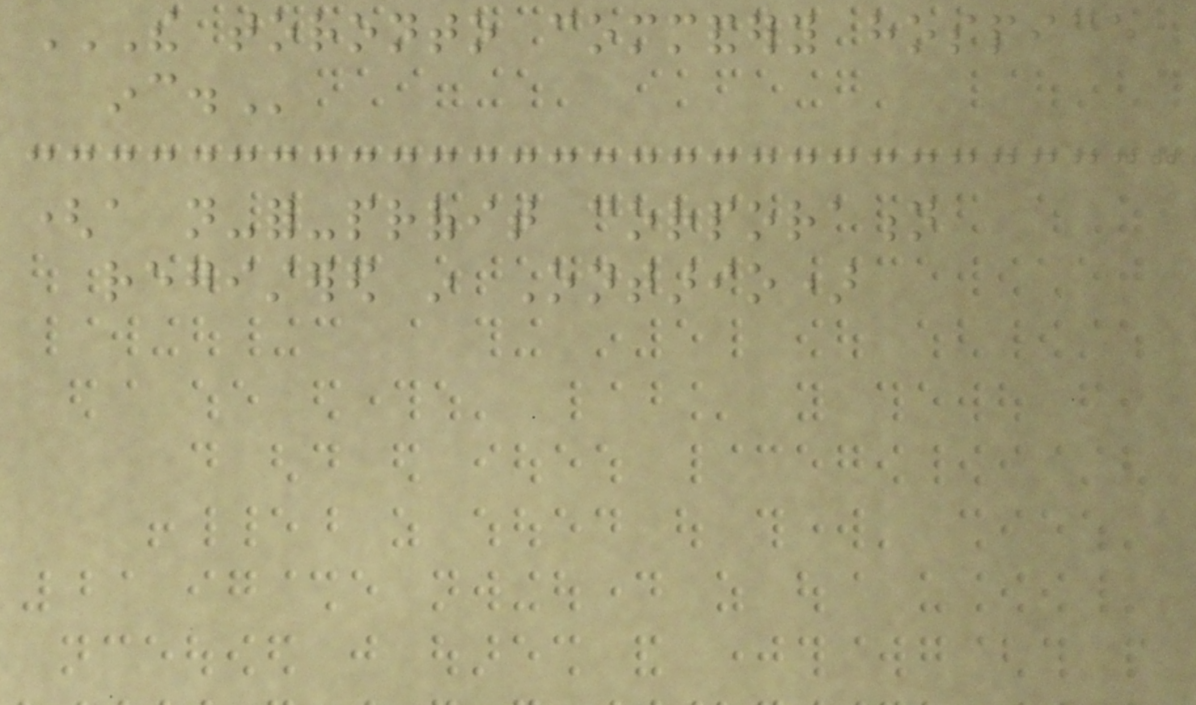THE TORONTO COMMANDERY HOSPICE
INC.
(a not-for-profit corporation
registered in Ontario)
